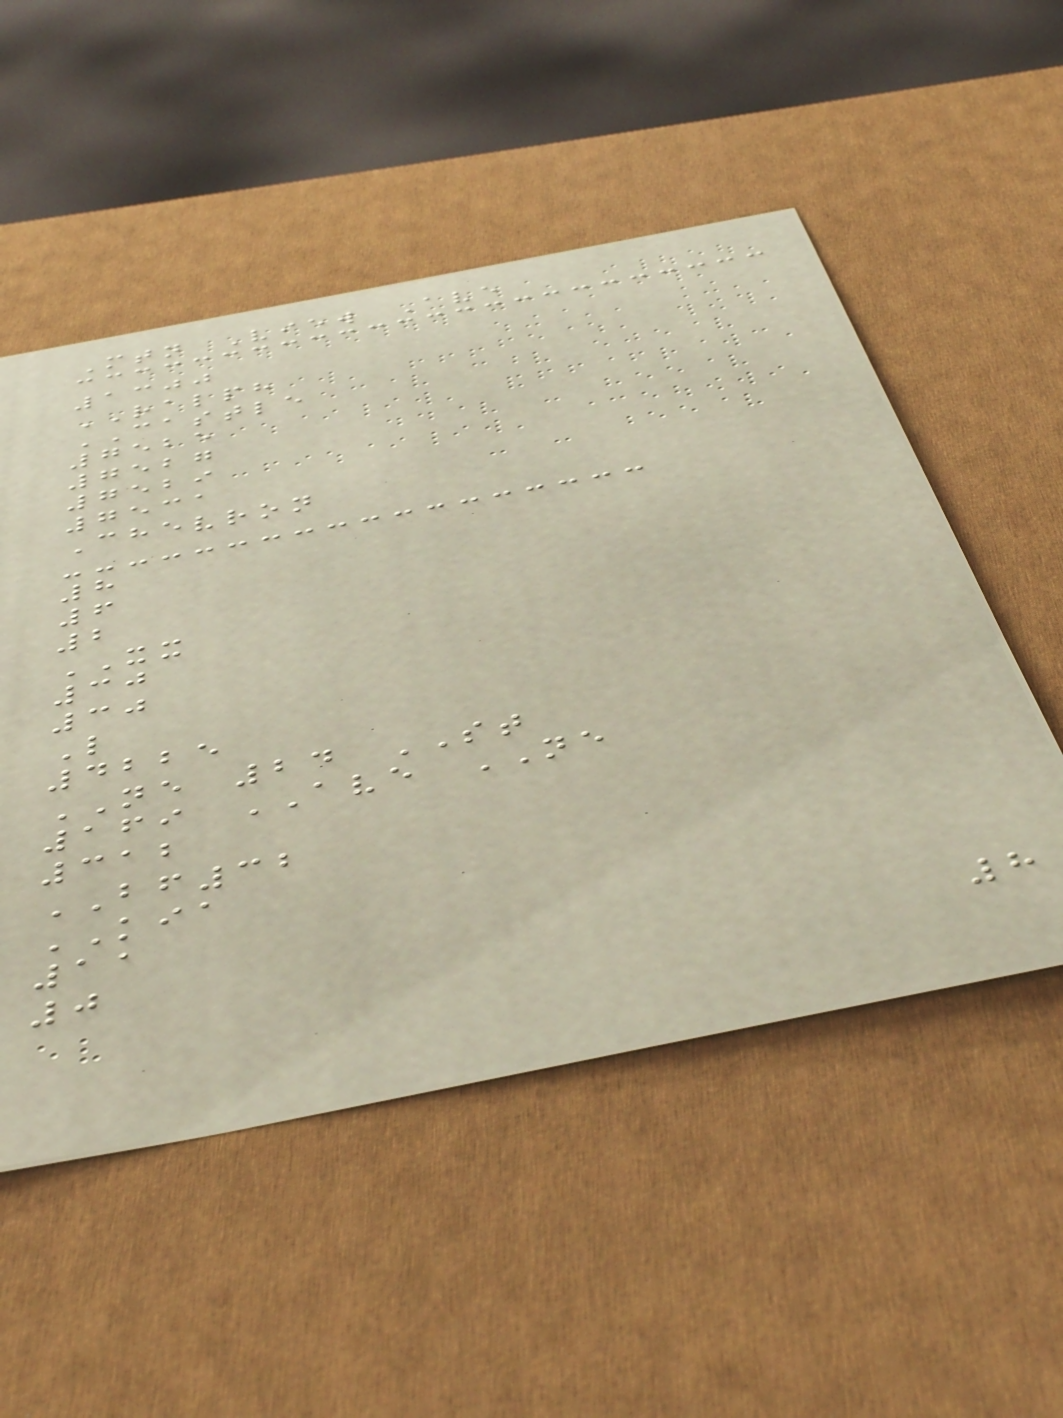Mtn View Ave
1300
RALPH
CASTLE
7525
7527
7529
7531
Chevron
8
6
2
XX
30
30
L
4225
NE 24 ST
169 AVE NE
312
BF32
KIA
11
0
8
